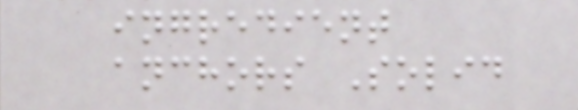ingredient
anchors Solid
